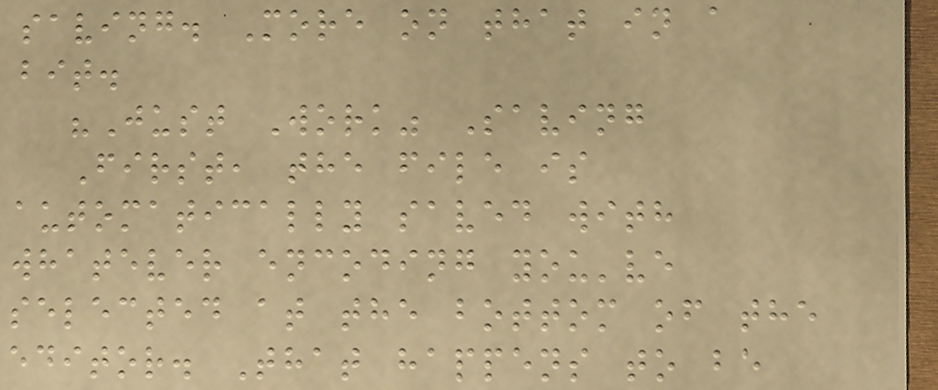saving. More on that in a
bit.
"Just Work" Saving
First, the file is
automatically saved with
whatever encoding you've
selected at the bottom of the
editor. That happens to be
